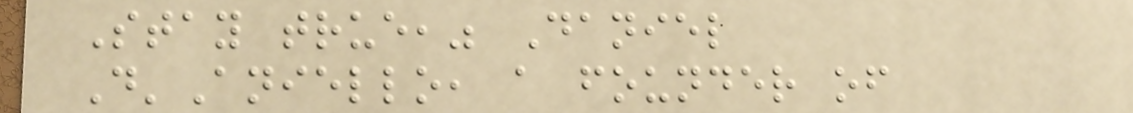Stay true," Daniel
D'Aniello, a founder of
